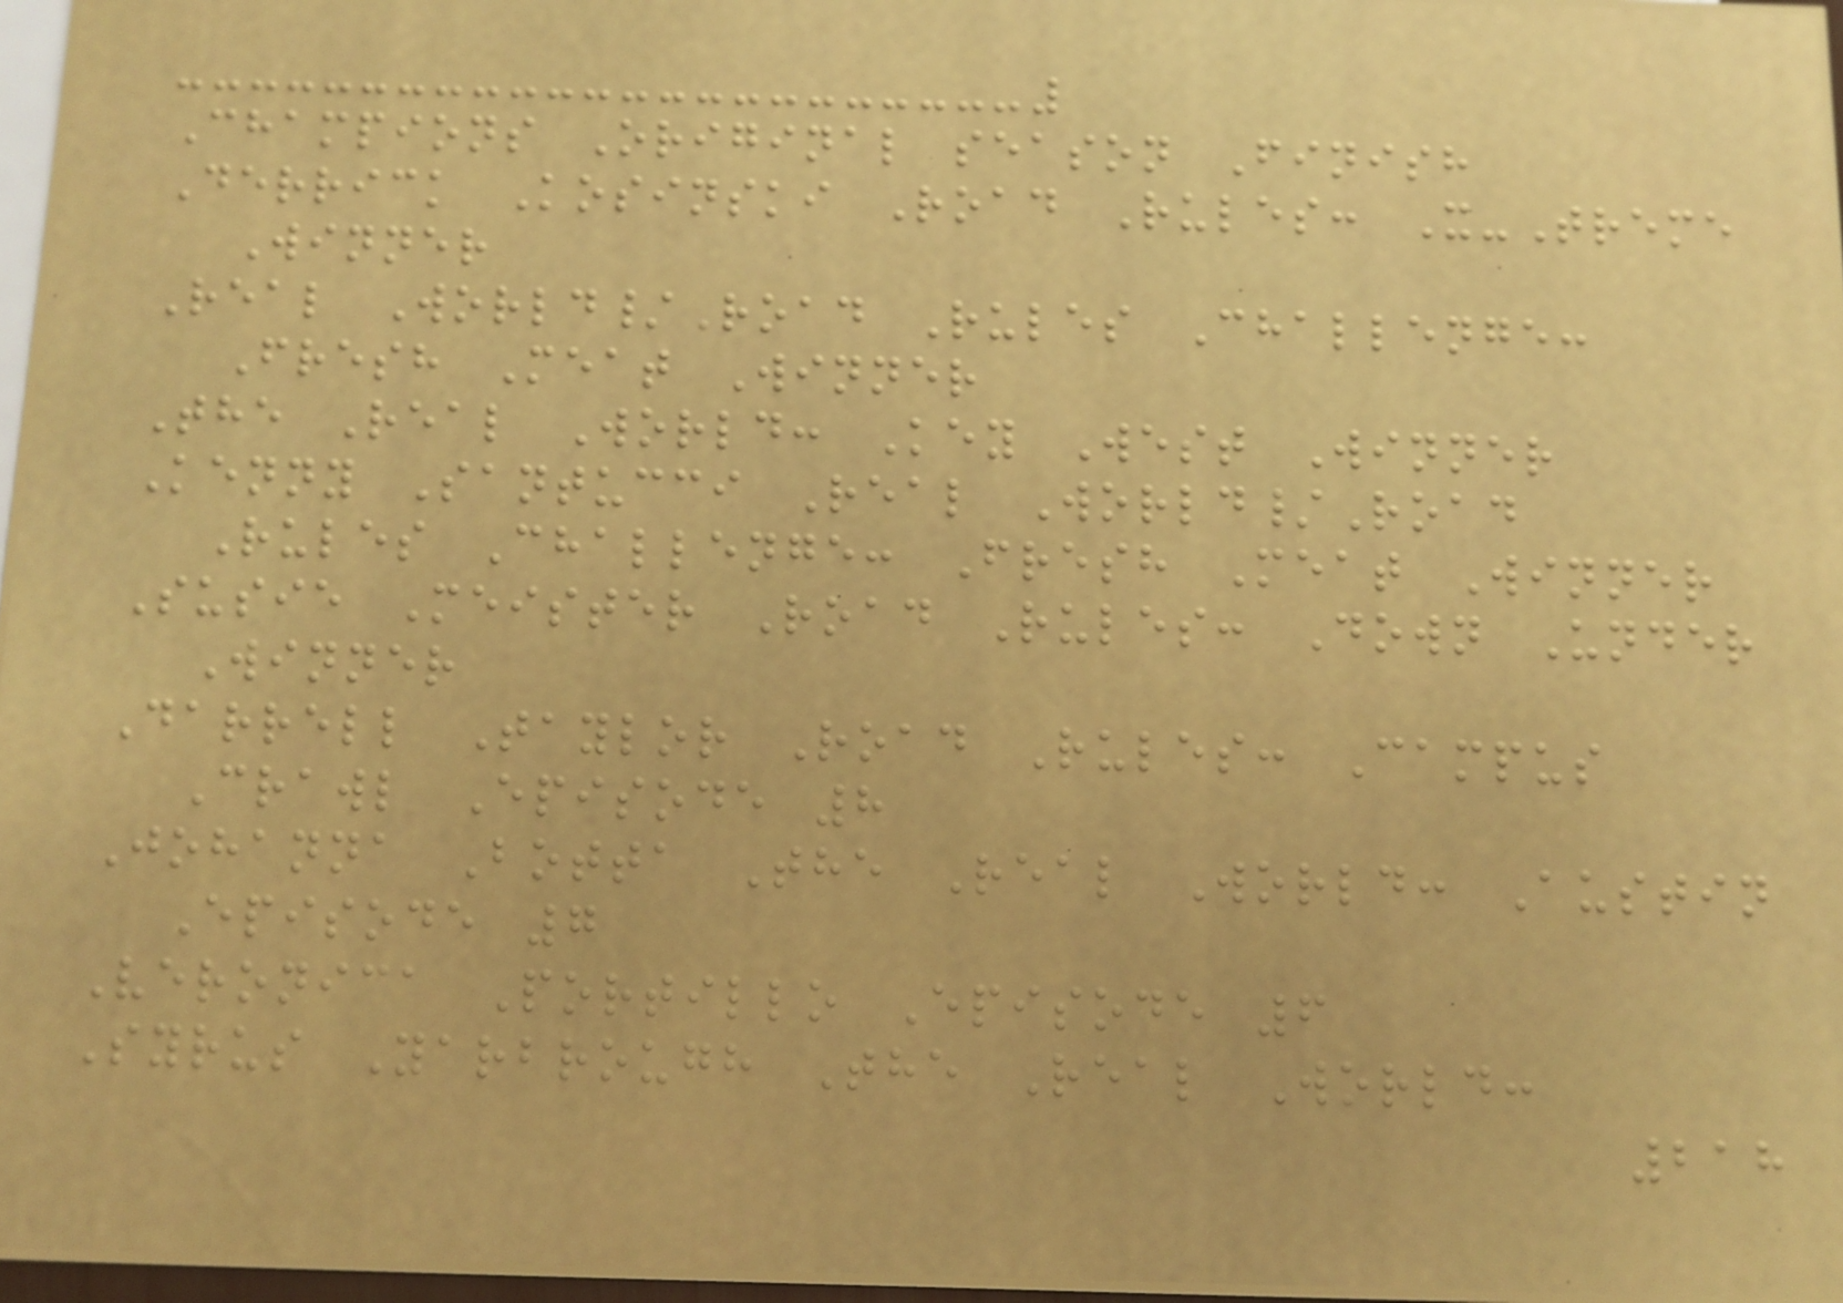Champions Original season Finish
Derrick Kosinski Road Rules: X-Treme
Winner
Real World/Road Rules Challenge:
Fresh Meat Winner
The Real World: Key West Winner
Kenny Santucci Real World/Road
Rules Challenge: Fresh Meat Winner
Susie Meister Road Rules: Down Under
Winner
Darrell Taylor Road Rules: Campus
Crawl Episode 8
Johanna Botta The Real World: Austin
Episode 7
Veronica Portillo Episode 6
Syrus Yarbrough The Real World:
218
